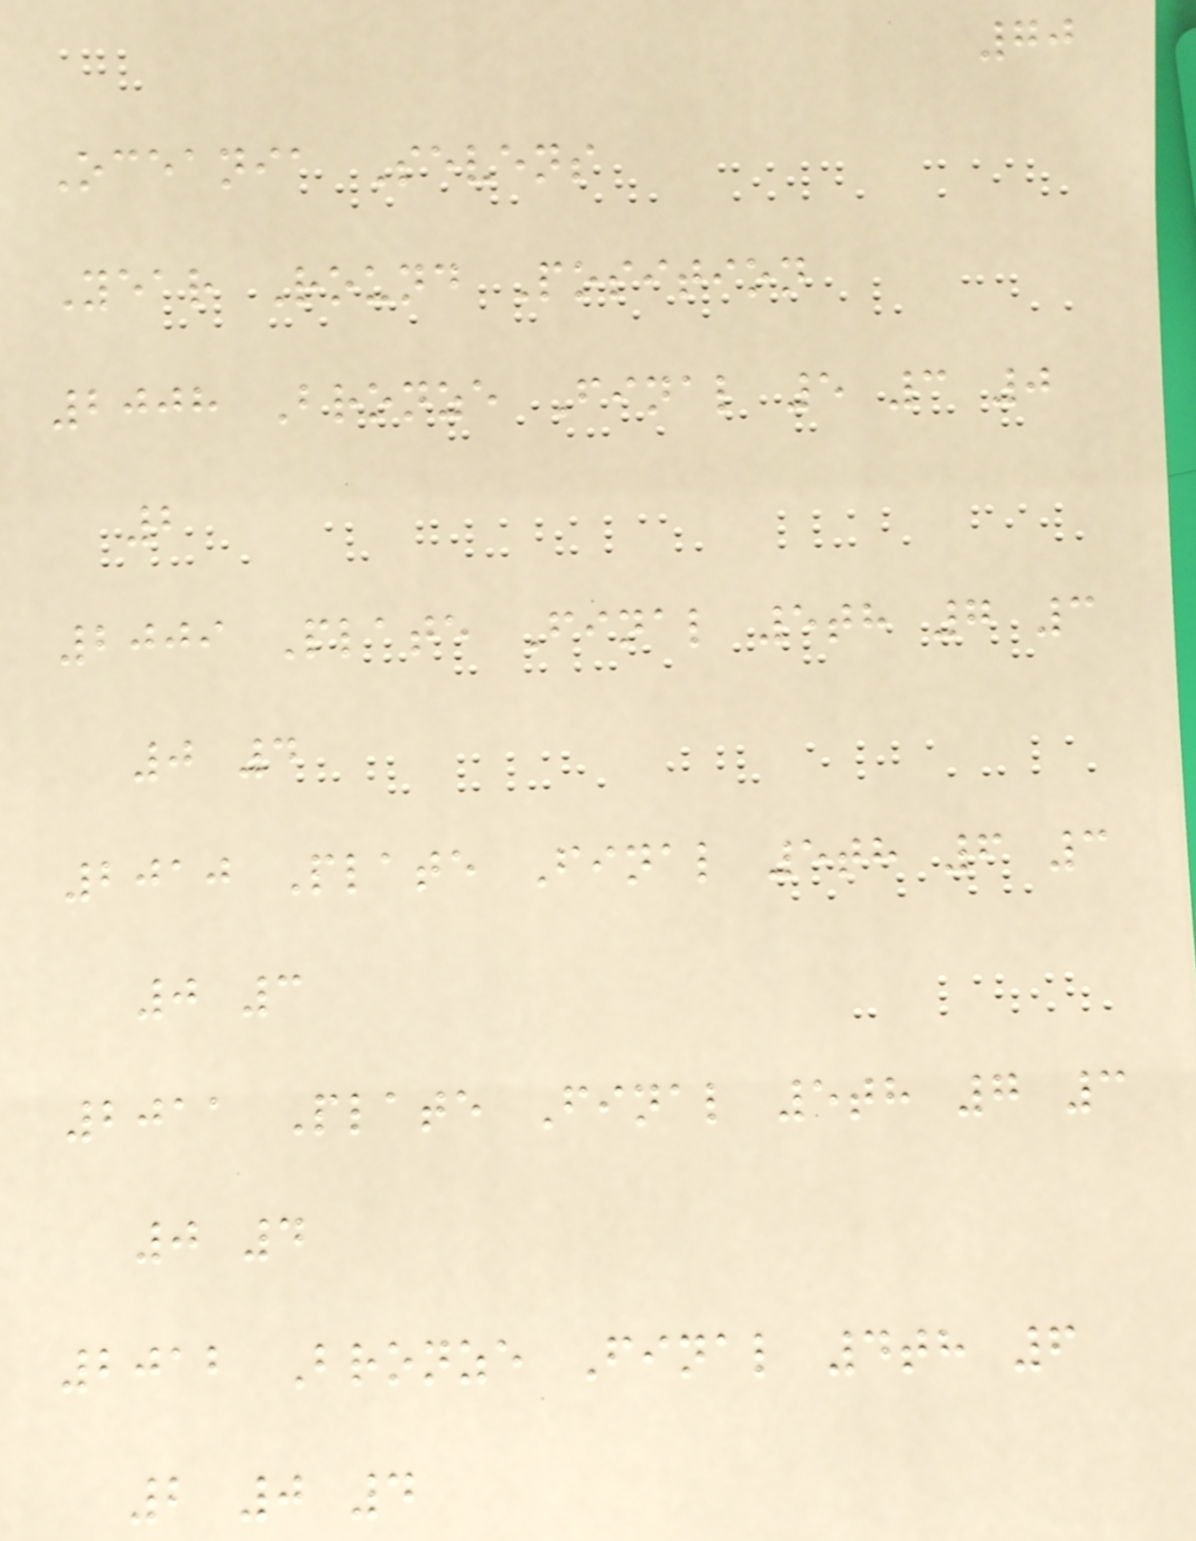70
Oceania Sevens
Year Round Position
2008 Bronze Final 5 3 0
2
2009 Plate Final 5th 7 3
0 4
2010 Plate Final 5th 6 3
0 3
2011 Plate Final 5th 7 3
0 4
2012 Bronze Final 4th 6
2 0 4
